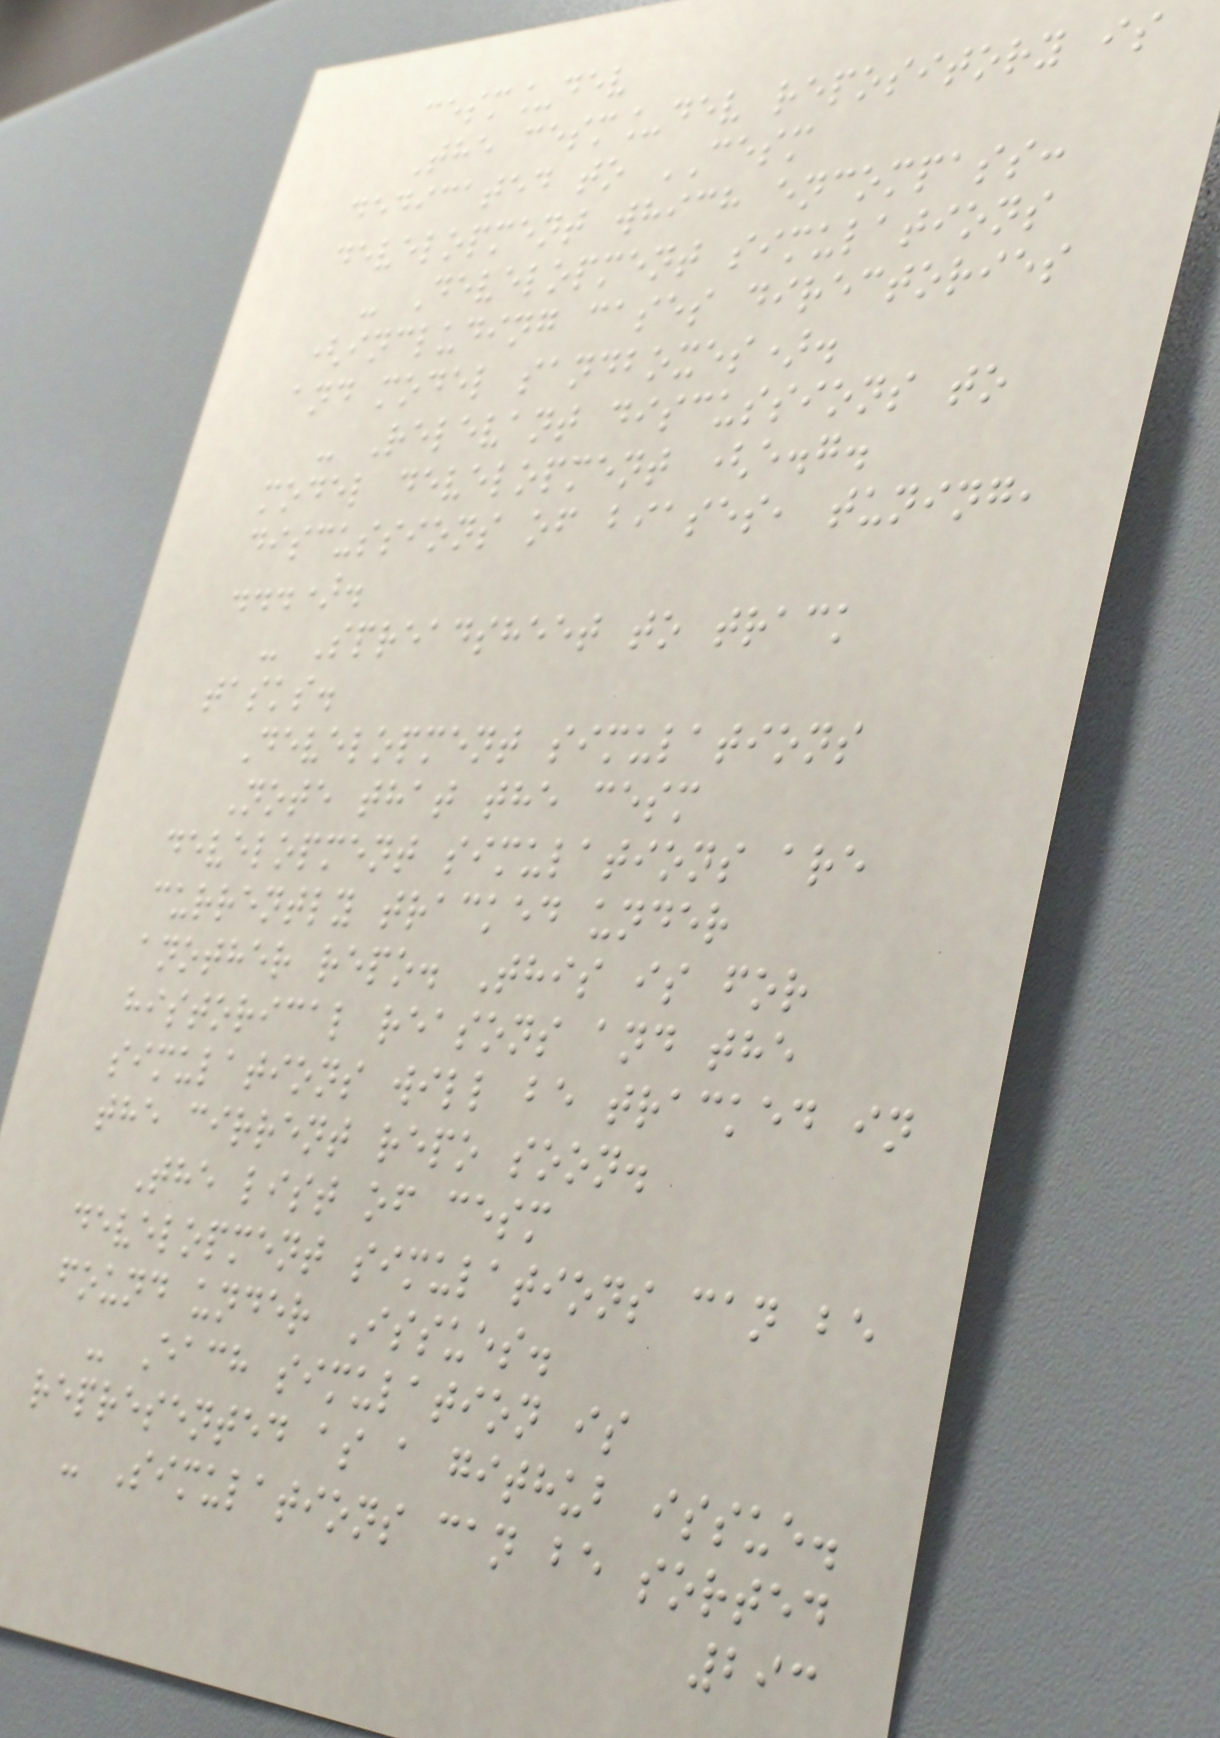cesm_dev
The cesm_dev repository is
dedicated to CESM
development which encompass:
- Development simulations
(including cases directories
and model sandboxes).
- Relevant discussions to
model development (e.g.
discussions of biases, tuning,
...).
- Spreadsheet to track
tasks.
Development simulations
Note that the cesm
development simulations are
currently tracked under
another repo. This is for
historical reasons and the
simulations will be tracked in
the cirrent repo soon.
The list of cesm
development simulations can be
found under Issues.
- Each simulation is
represented as a github issue.
- Simulations can be sorted
293
